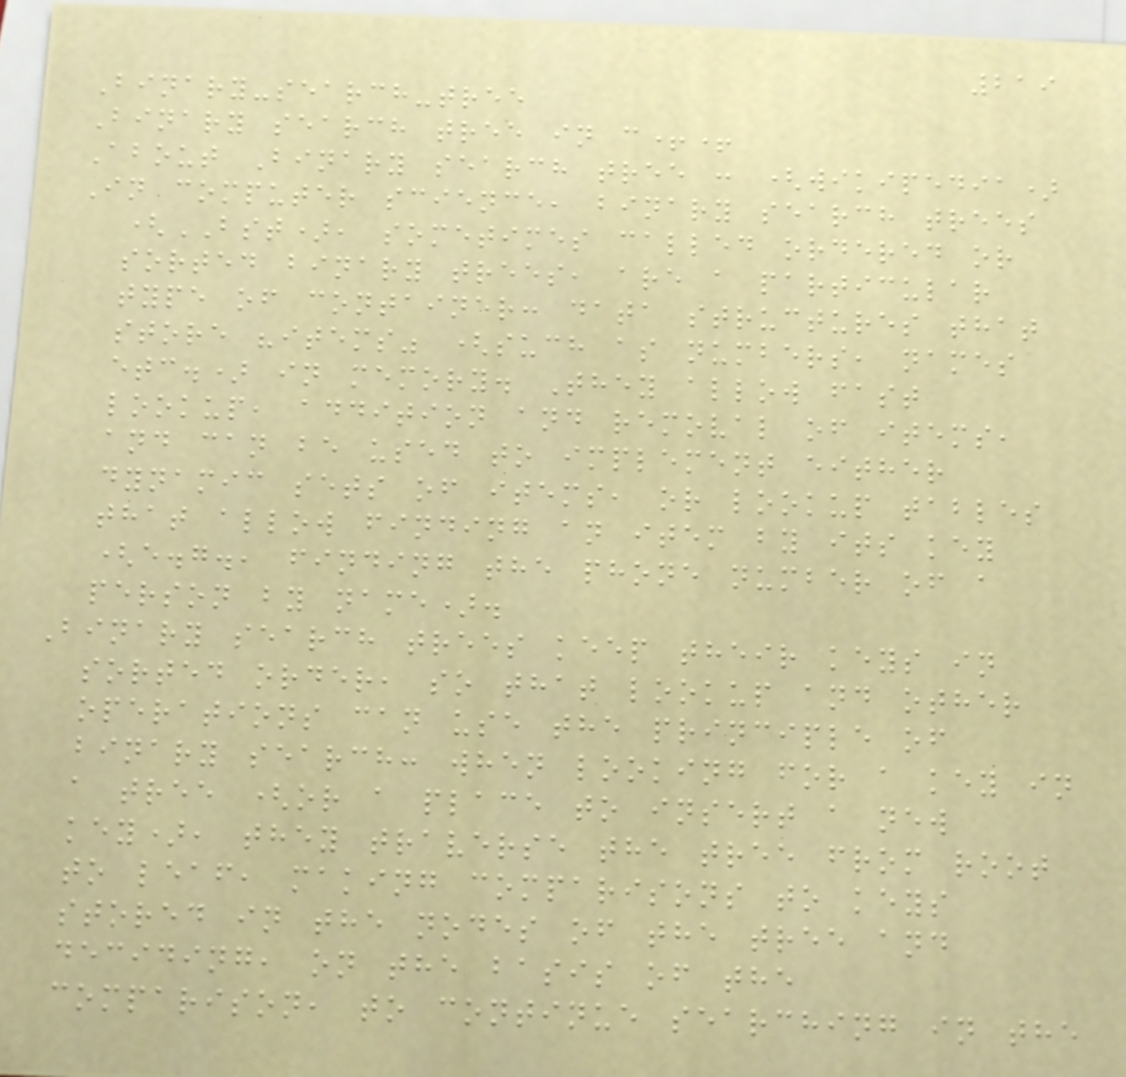219
Binary-search-tree
Binary search tree in c++
About Binary search tree : (wikipedia)
In computer science, binary search trees
(BST), sometimes called ordered or
sorted binary trees, are a particular
type of container: data structures that
store "items" (such as numbers, names
etc.) in memory. They allow fast
lookup, addition and removal of items,
and can be used to implement either
dynamic sets of items, or lookup tables
that allow finding an item by its key
(e.g., finding the phone number of a
person by name).
Binary search trees keep their keys in
sorted order, so that lookup and other
operations can use the principle of
binary search: when looking for a key in
a tree (or a place to insert a new
key), they traverse the tree from root
to leaf, making comparisons to keys
stored in the nodes of the tree and
deciding, on the basis of the
comparison, to continue searching in the
